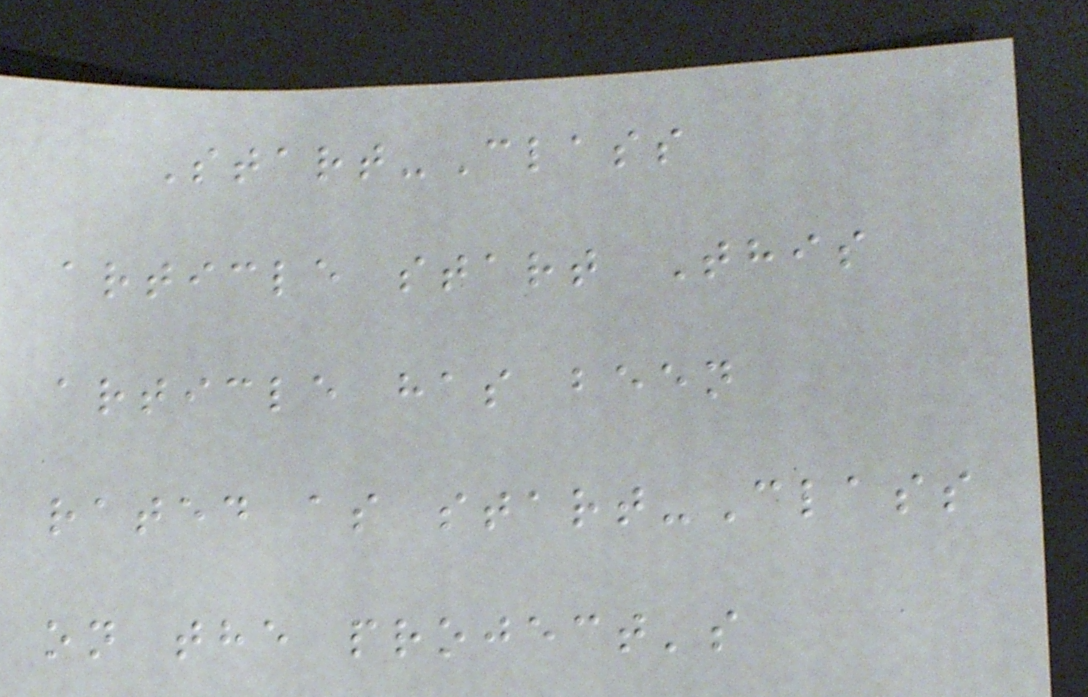Start-Class
article start This
article has been
rated as start-Class
on the project's
